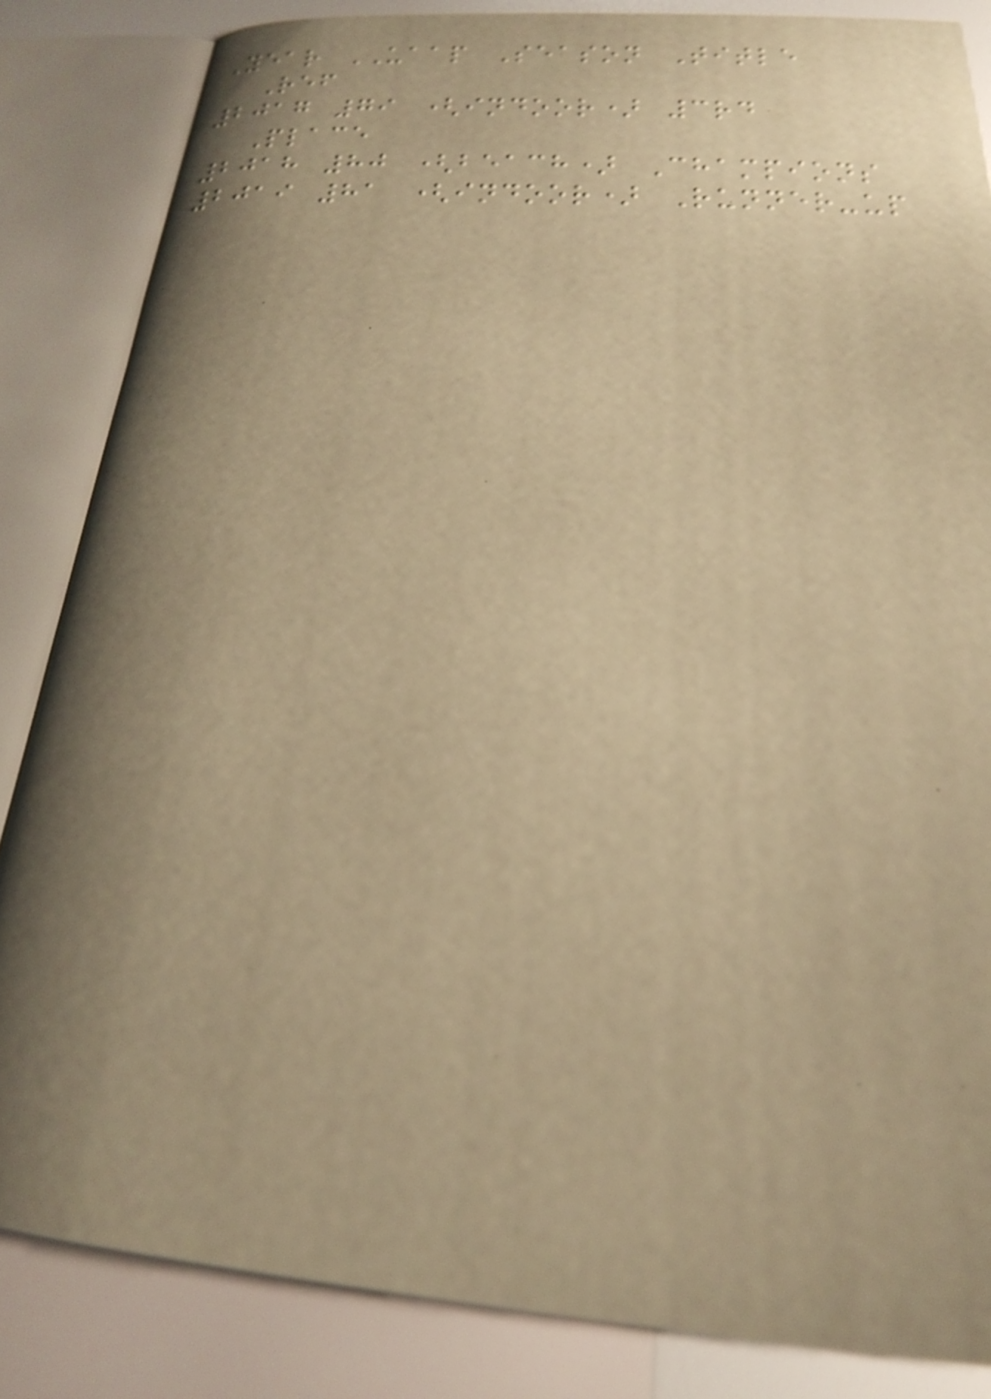Year UAAP Season Title
Ref
2017 79 (indoor) 3rd
Place
2018 80 (beach) Champions
2019 81 (indoor) Runner-up
